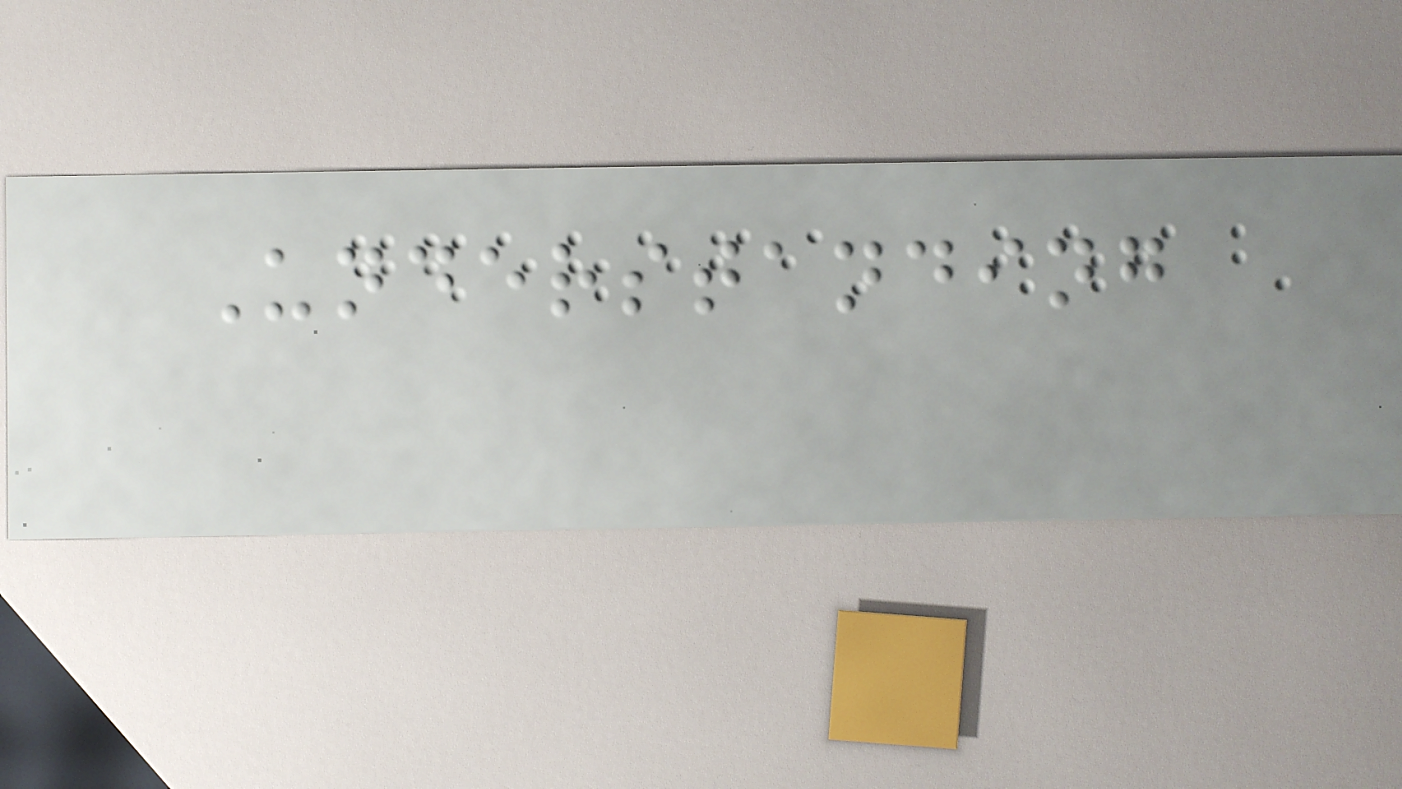Understanding
